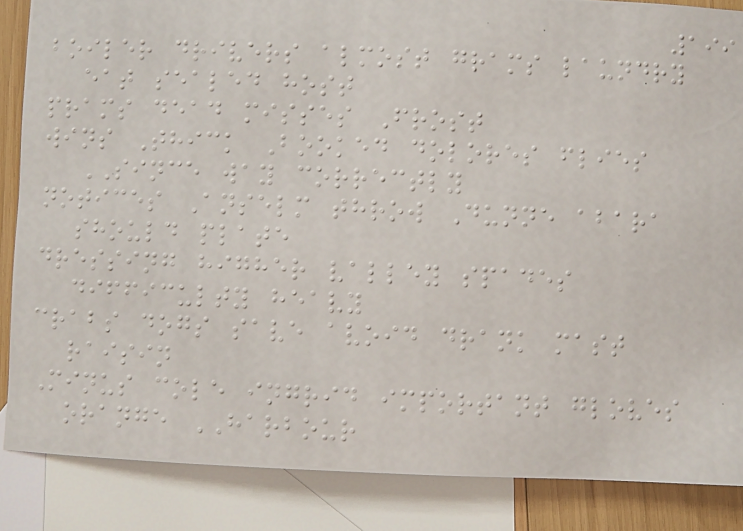199
boiler drivers almost grams laundry
eat sealed host
prams dead misses Frost
wins Thick Booked dolores flies
SINCE way correctly
notices Anselm throw Dunne abara
should plate
dressing higher valley spades
difficulty heavy
crabs dogs save avoid drank mast
raisin
Minus cole ingrid important gloves
orange HARBOUR
